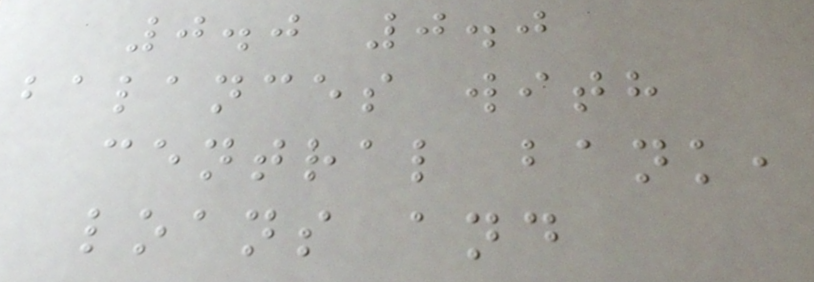0.0 0.0
balances with
central bank,
loans and
